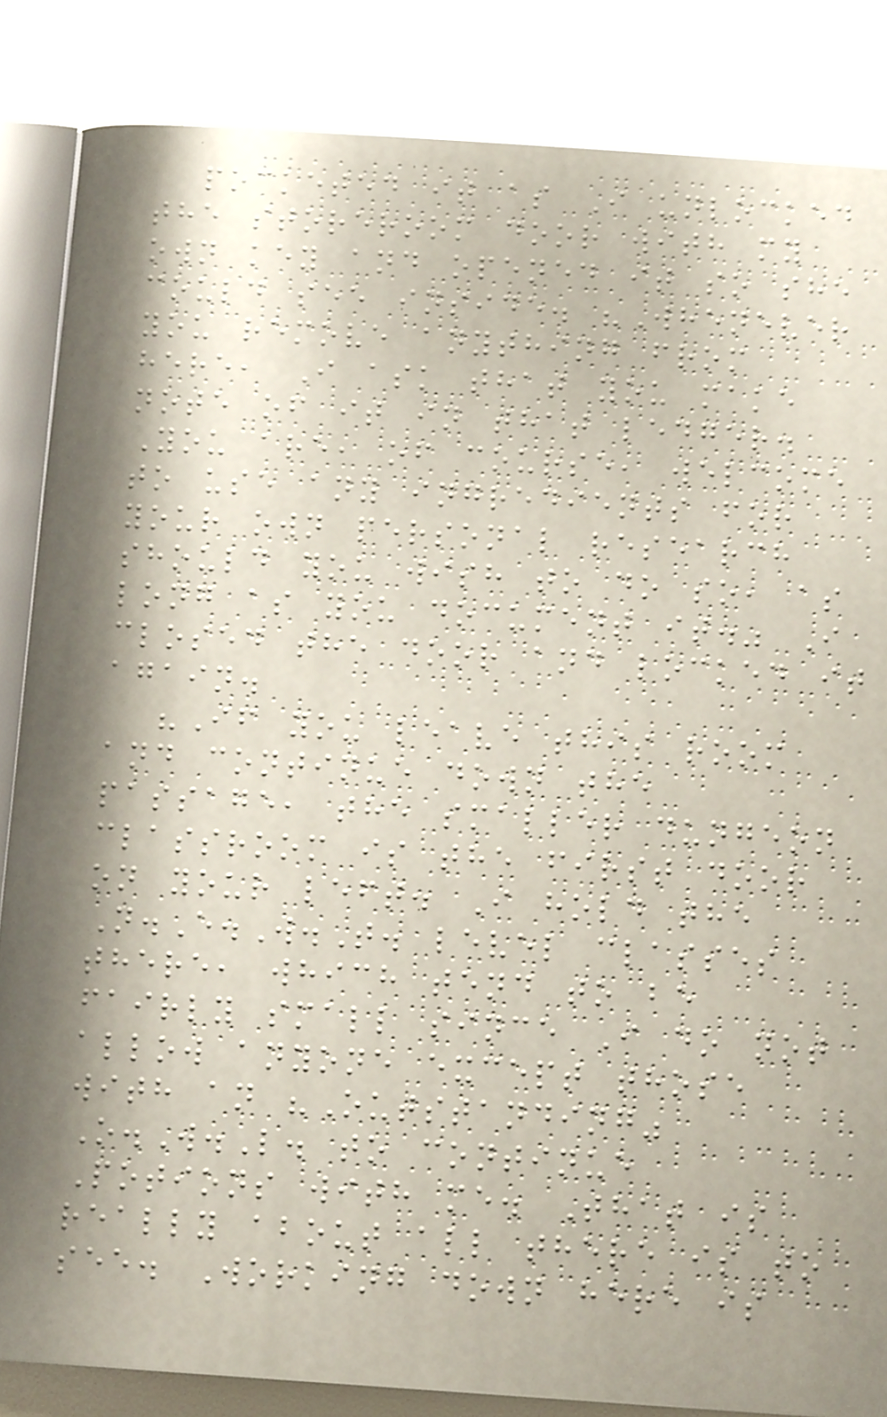pocketed it as I unlocked
the storeroom door with my
own key and opened it so she
could see inside. "Whenever
you remove anything from
here, I ask that you make
note of it in that ledger.
You are, of course, welcome
to use any ingredients for
your own personal research
should you wish to do so, as
long as you document it." I
closed the door and locked it
again.
"If you leave this room
and continue down the
passage, the smaller dungeon
classroom is the first door
on your left. I hold the
N.E.W.T. level classes
there, which tend to be
fairly small since I do not
allow anyone except those
with an "Outstanding"
O.W.L. to continue
Potions with me. That is
really about all there is to
see. Working down here is
